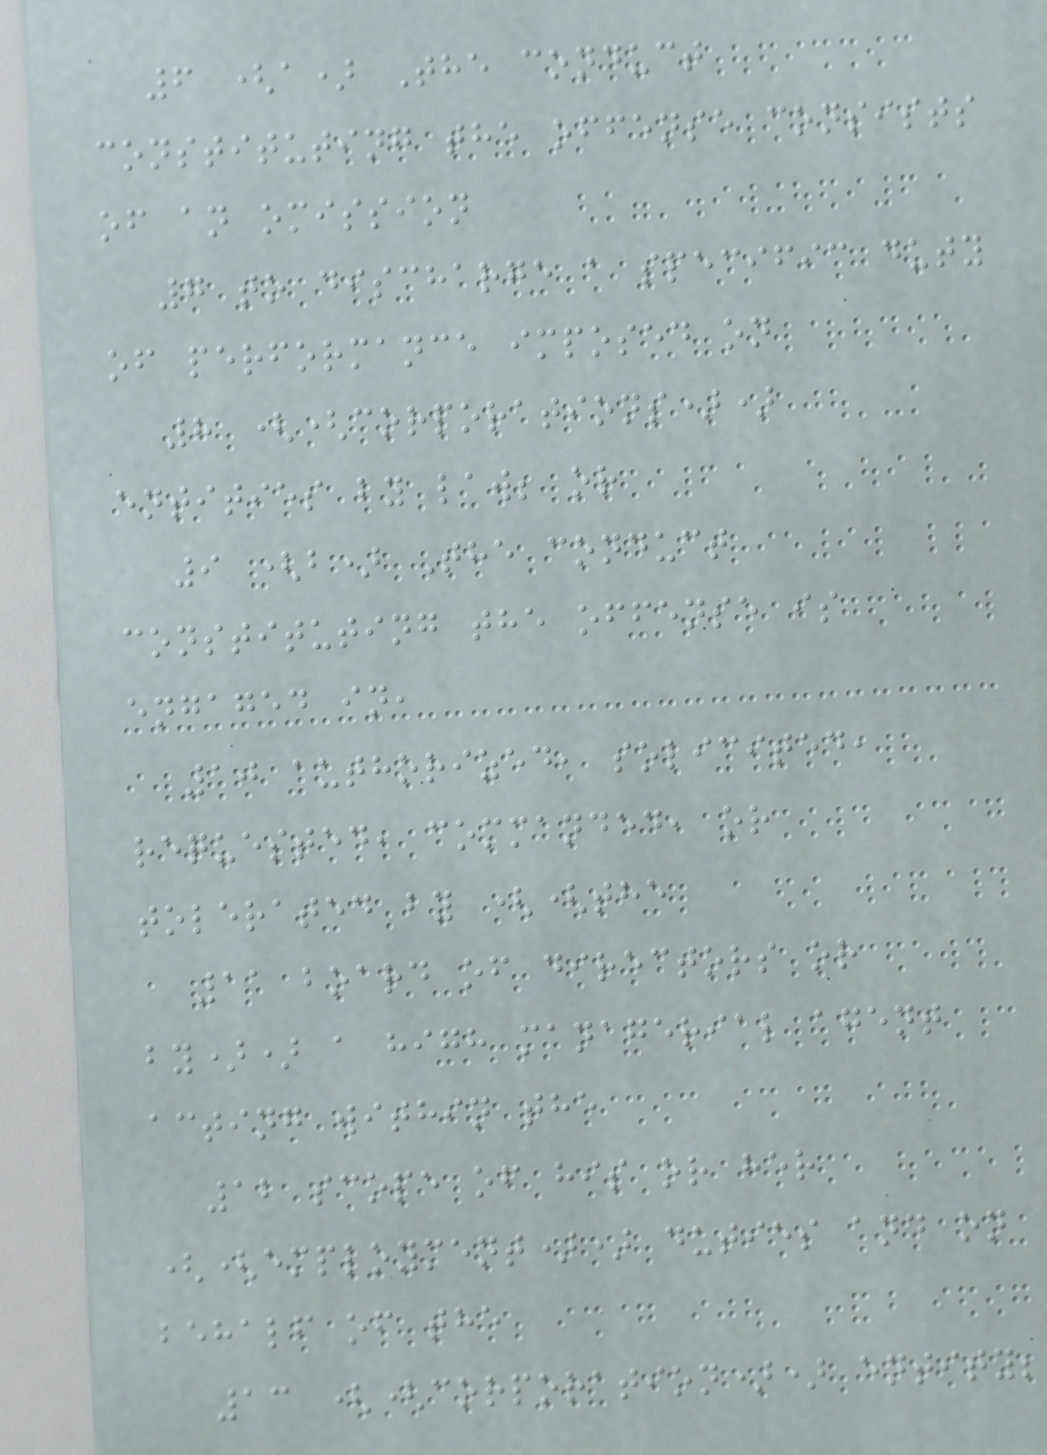6 (a) The conduct
constituting the offense consists
of an omission
7 to discharge a specific duty
of performance imposed on
8 ((corporations))
entities by law; or
9 (b) The conduct
constituting the offense is
engaged in,
10 authorized, solicited,
requested, commanded, or
tolerated by ((the
11 board of directors or
by)) a high managerial agent
acting within the
12 scope of his or her
((employment)) duties and on
behalf of the
13 ((corporation)) entity;
